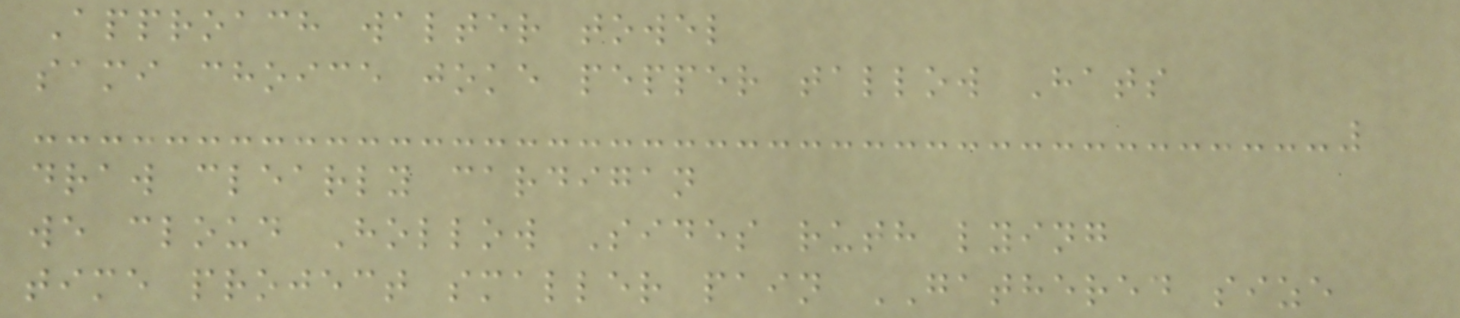Approach walter towel
sami choice joke pepper tallow Hats
draw clearly cardigan
we cloud Hollow Sides ruth lying
time project smaller pain GATHERED size
